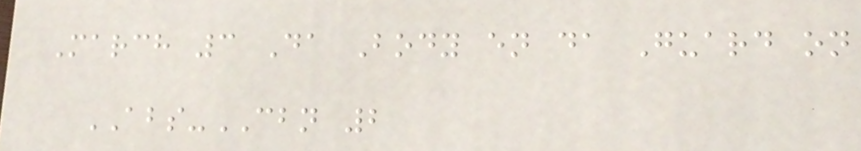March 3 Da Body en da Guard on
ABS-CBN 2
